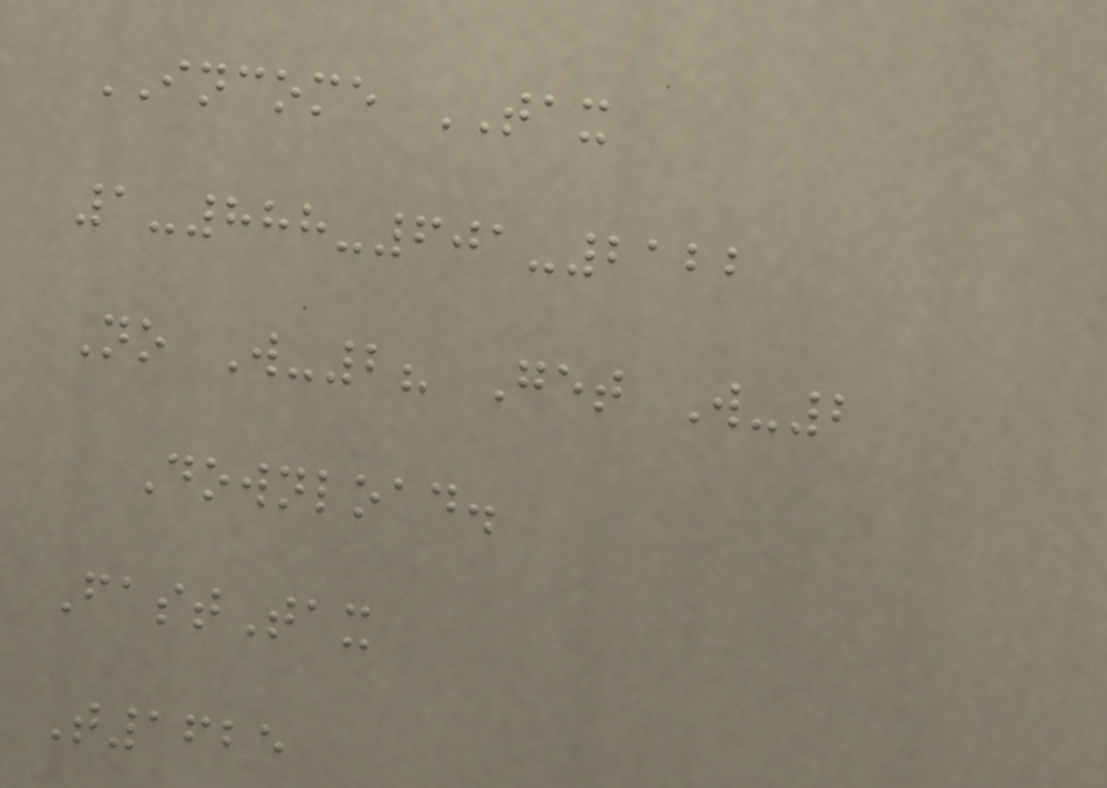INCOME TAX
1-888-601-2122
No W-2? Get W-2
Download.
FastTax
T1625
